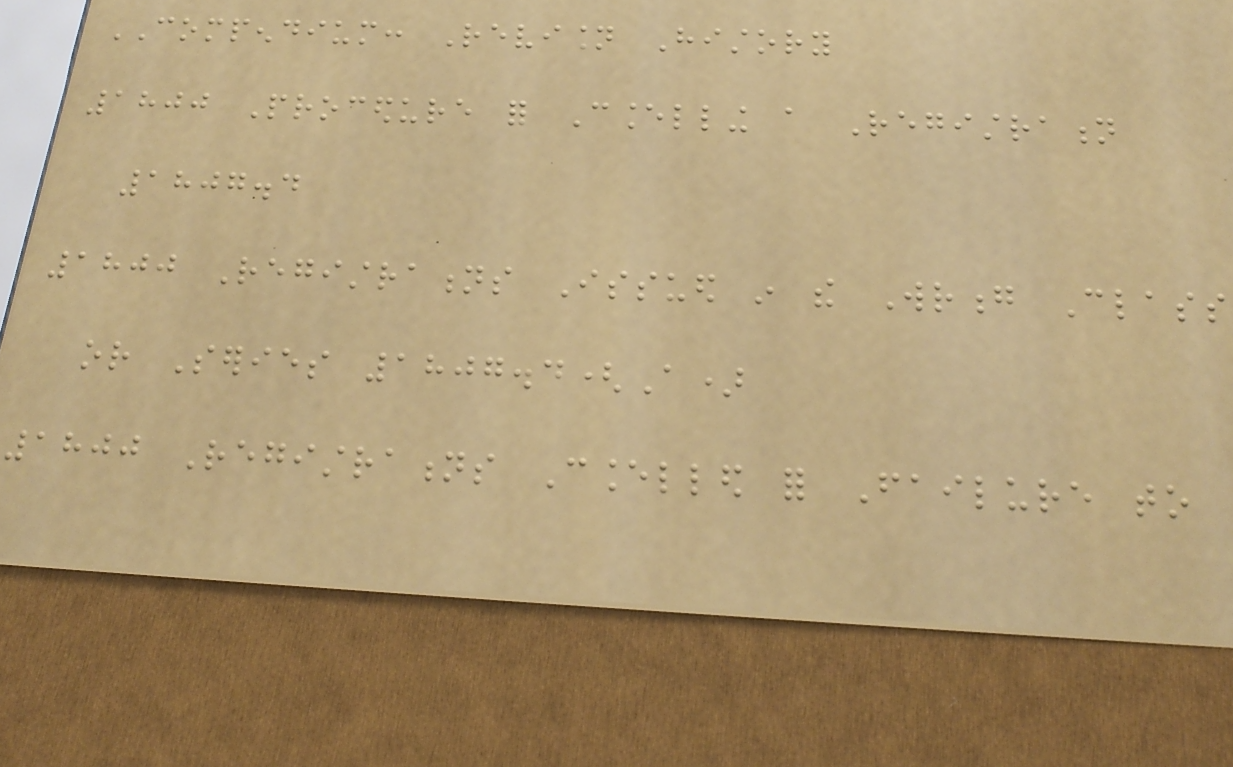COMPENDIUM: Revision History
1800 Procedure for Cancelling a Registration
1807.4
1800 Registrations Issued in the Wrong Class
or Series 1807.4(A)
1800 Registrations Cancelled for Failure to
